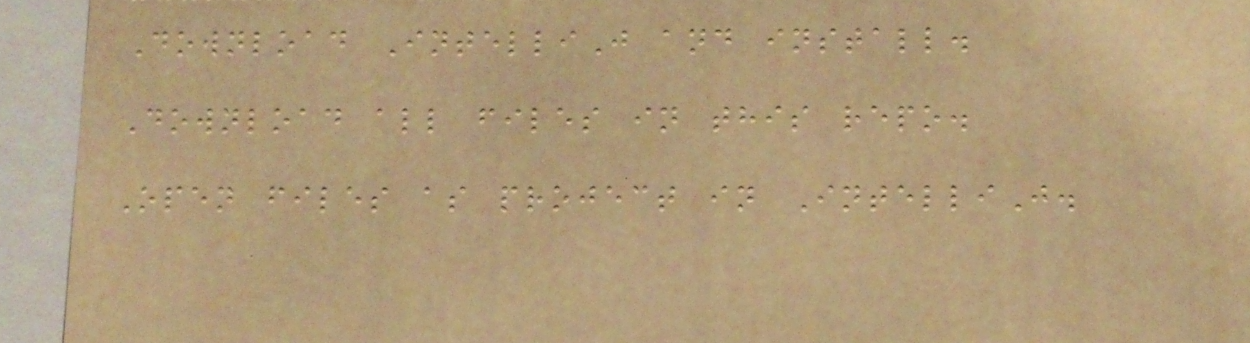Download IntelliJ and install.
Download all files in this repo.
Open files as project in IntelliJ.
